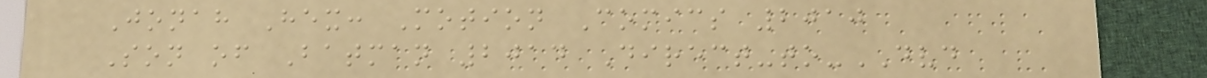Jonah Hex: Motion Comics 2010
Son of Batman 2014 Direct-to-DVD
